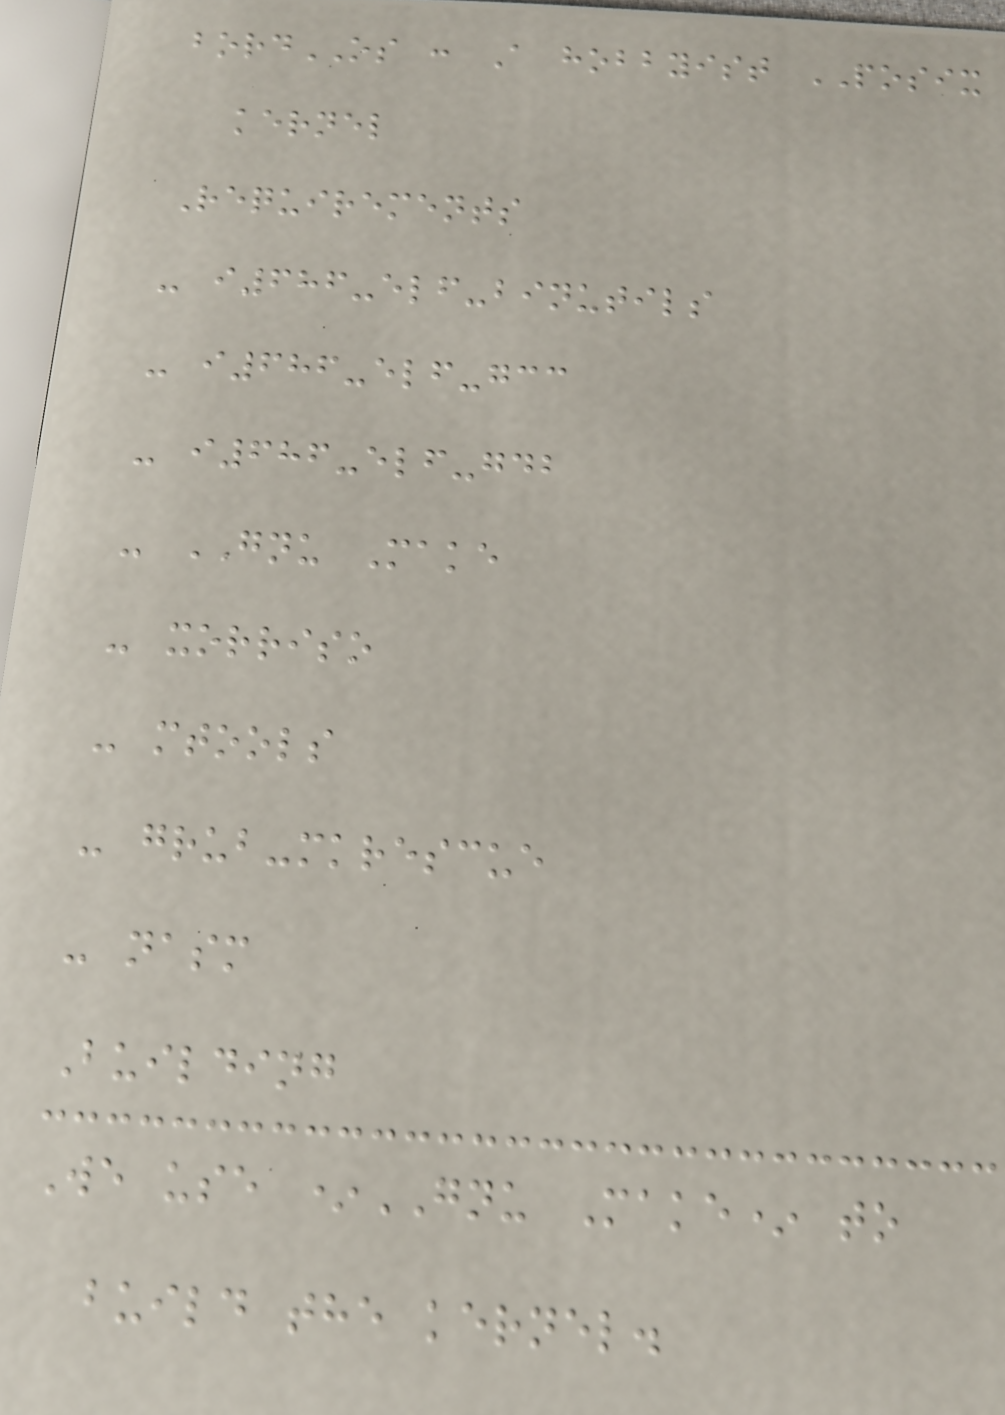bordOS : A hobbyist POSIX
kernel
Requirements
- i686-elf-binutils
- i686-elf-gcc
- i686-elf-gdb
- GNU Make
- xorriso
- mtools
- grub-mkrescue
- nasm
Building
We use *GNU Make* to
build the kernel.
